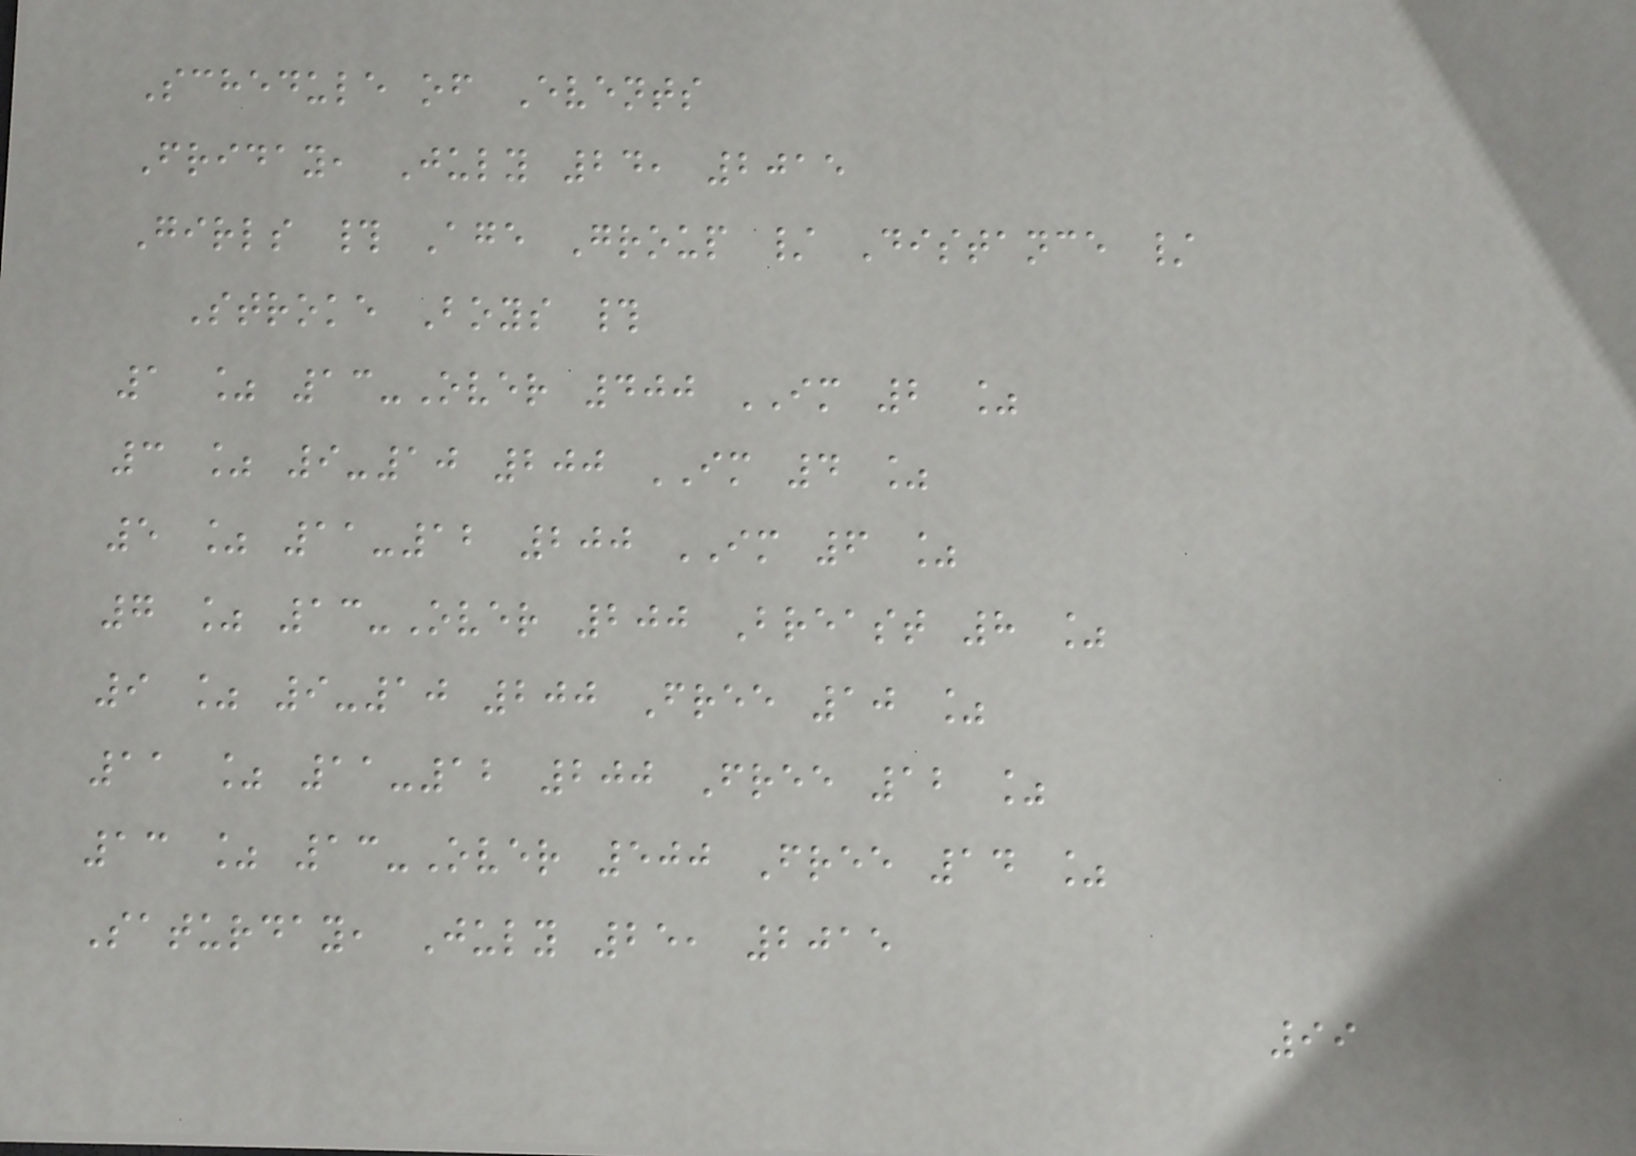Schedule of Events
Friday, July 24, 2015
Girls # Age Group / Distance /
Stroke Boys #
1 % 13-Over 400 IM 2 %
3 % 9-10 200 IM 4 %
5 % 11-12 200 IM 6 %
7 % 13-Over 200 Breast 8 %
9 % 9-10 200 Free 10 %
11 % 11-12 200 Free 12 %
13 % 13-Over 500 Free 14 %
Saturday, July 25, 2015
99
